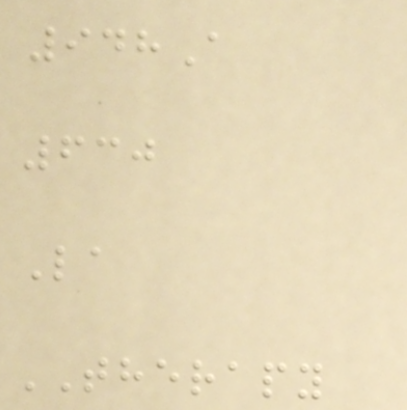948A
630
La
THERAPY
